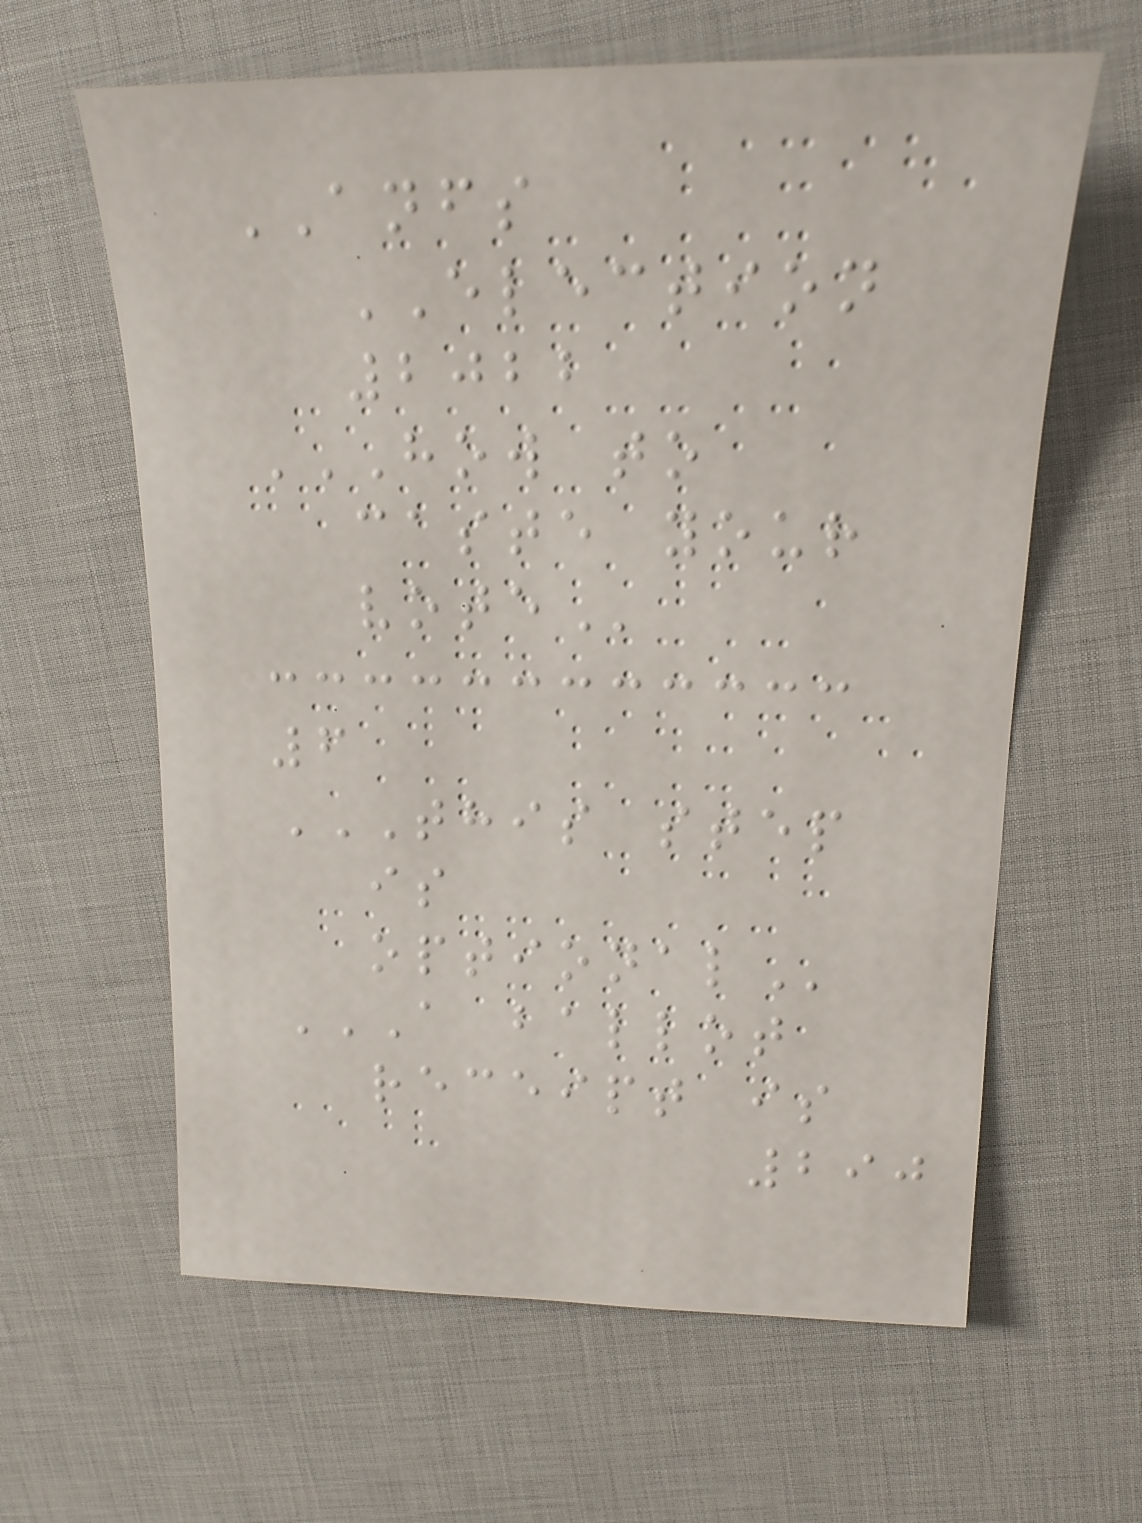ANFS
ELECTION
2022
HOW TO
CASTE YOUR
VOTE
6
THIS STEP
IS
OPTIONAL
A BALLOT
RECEIPT IS
290
